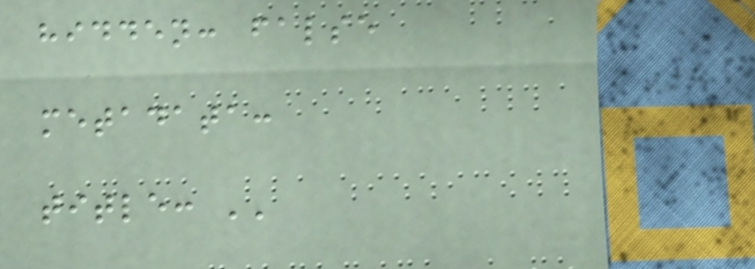hidden: false
metadata:
title: ''
